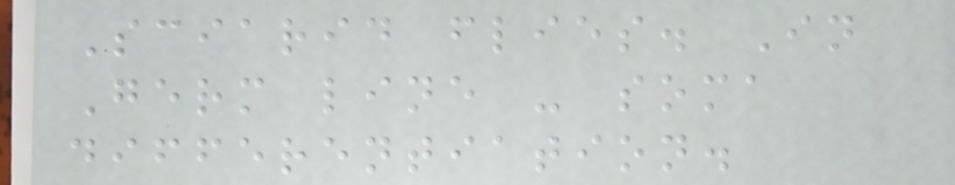Sciarid flies. In
Germ line - soma
differentiation.
